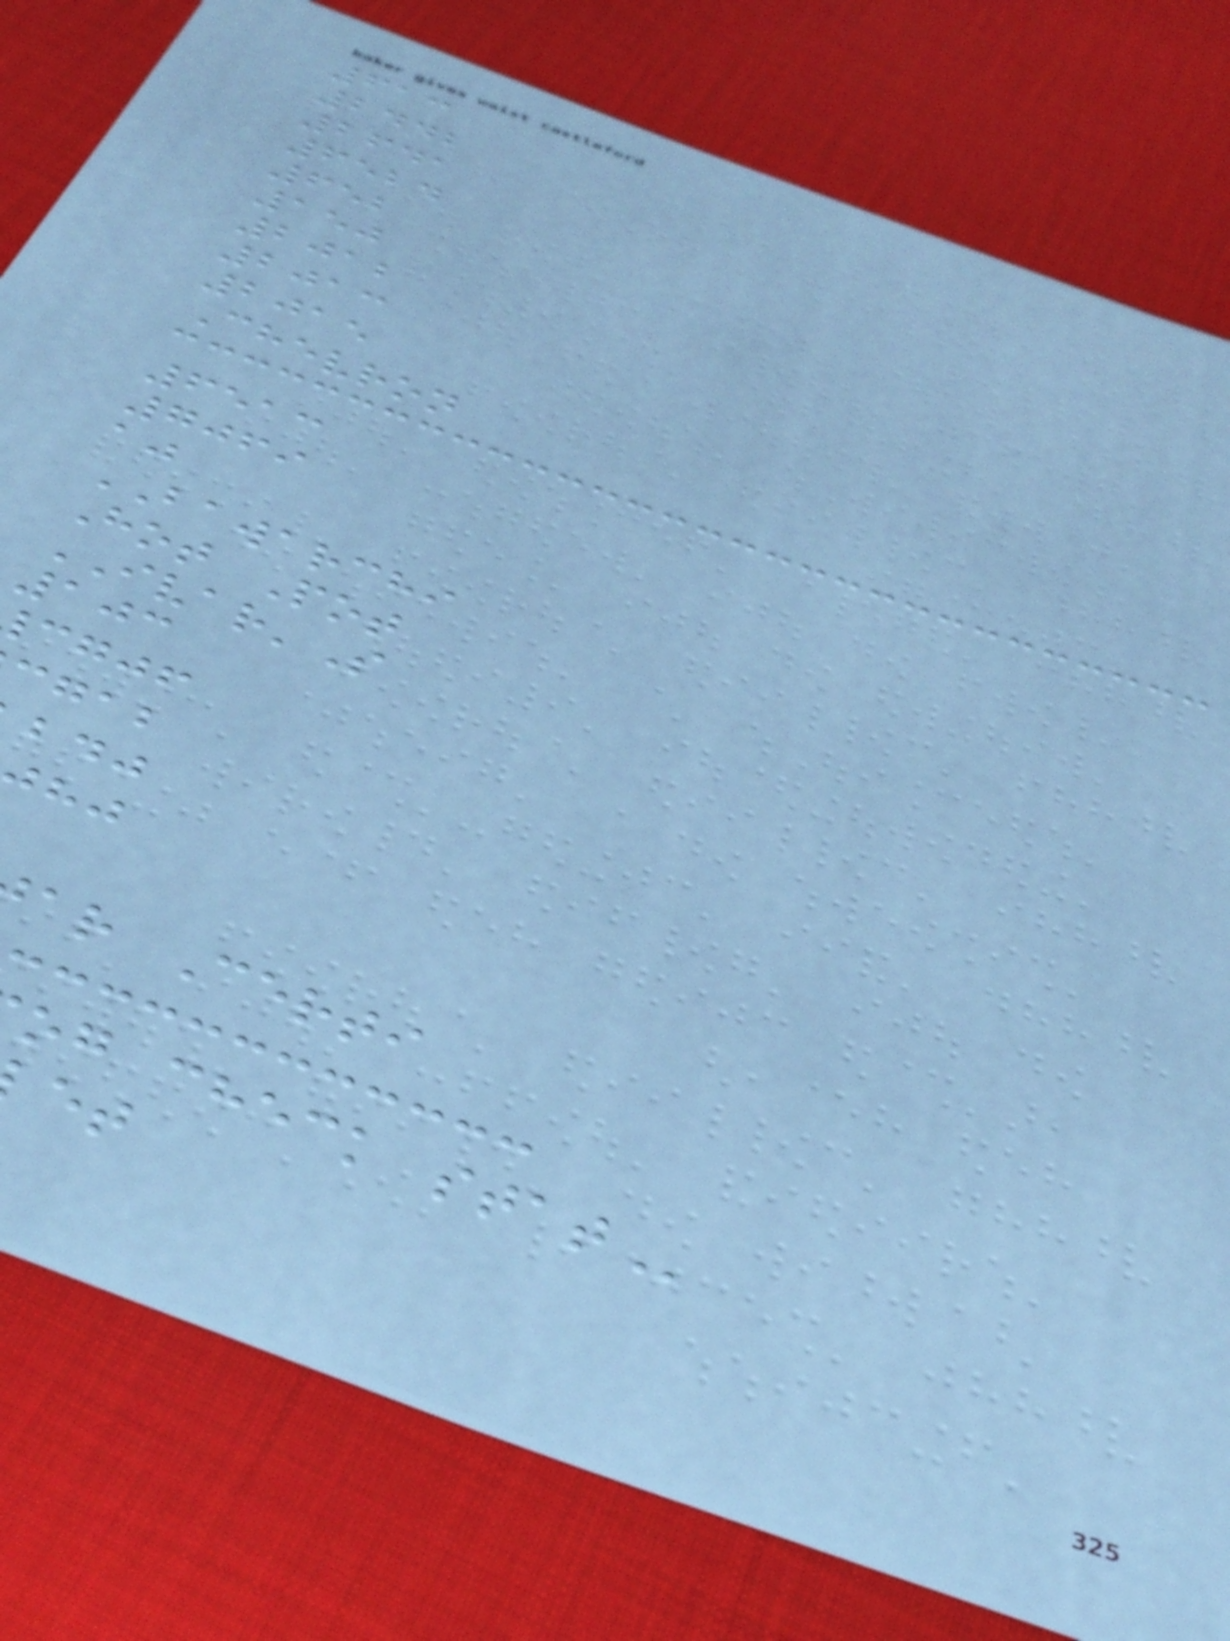613
2442
2641
6524
652
150
2012
2013
2015
Chevron
6513
7069
aj
BAWARCHI
Hot Pot
IVAR'S
103
cgjf
cgab
ar Certi
og check
